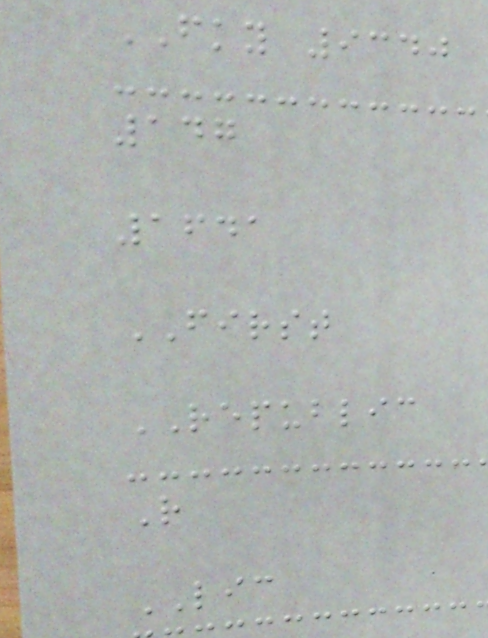FKY 9340
147
1641
FIRST
REPUBLIC
R
LIC
